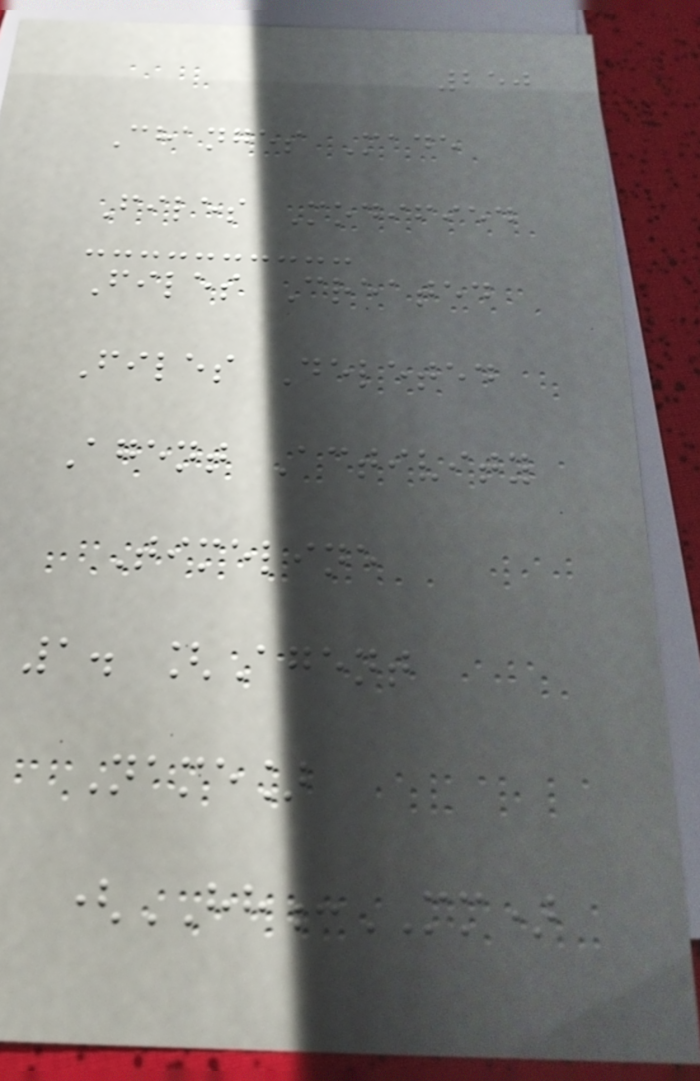250
Changes Made
Files Modified
Files Created
Files Deleted
Agent Activity
Timeline
1. [Agent
Name]
(HH:MM)
